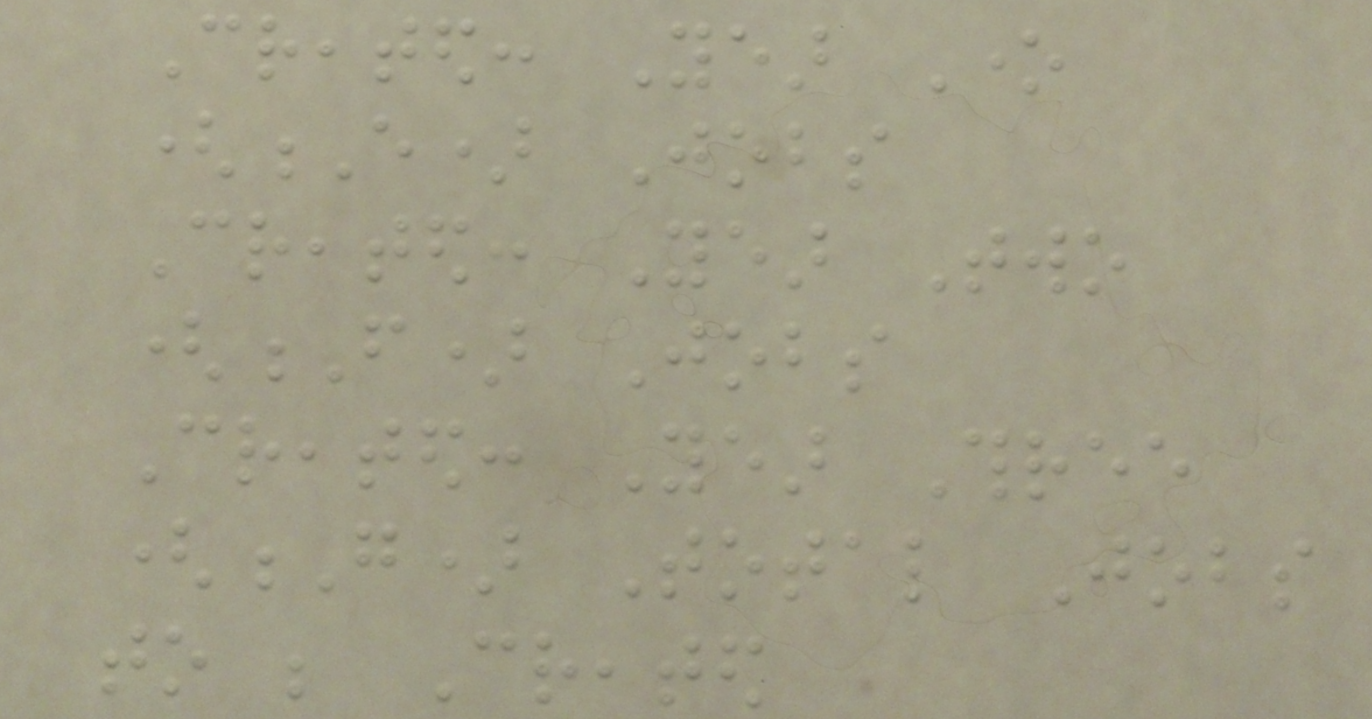Created: Year One
(E) Jobs
Created: Year Two
(F) Jobs
Created: Year Three
(G) Total Jobs
to be Created
